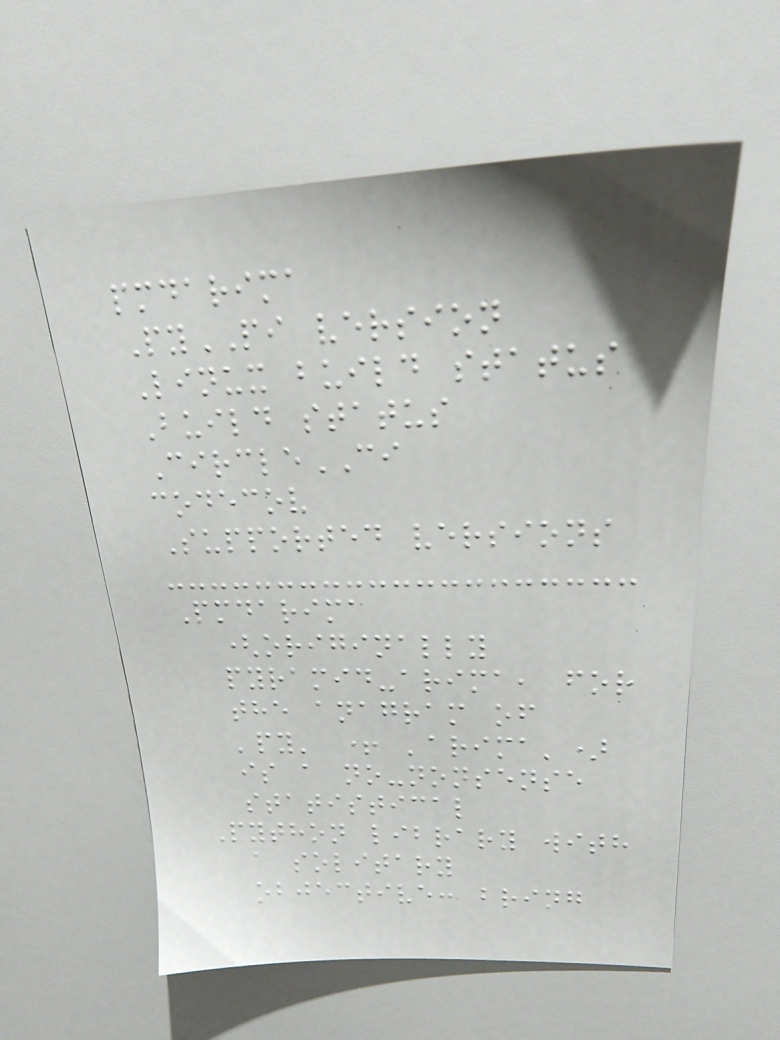pmdarima
PyPI version
Linux build status
Build status
CircleCI
codecov
Supported versions
Pmdarima
(originally
pyramid-arima, for
the anagram of
'py' + 'arima')
is a no-nonsense
statistical
Python library with
a solitary
objective: bring
